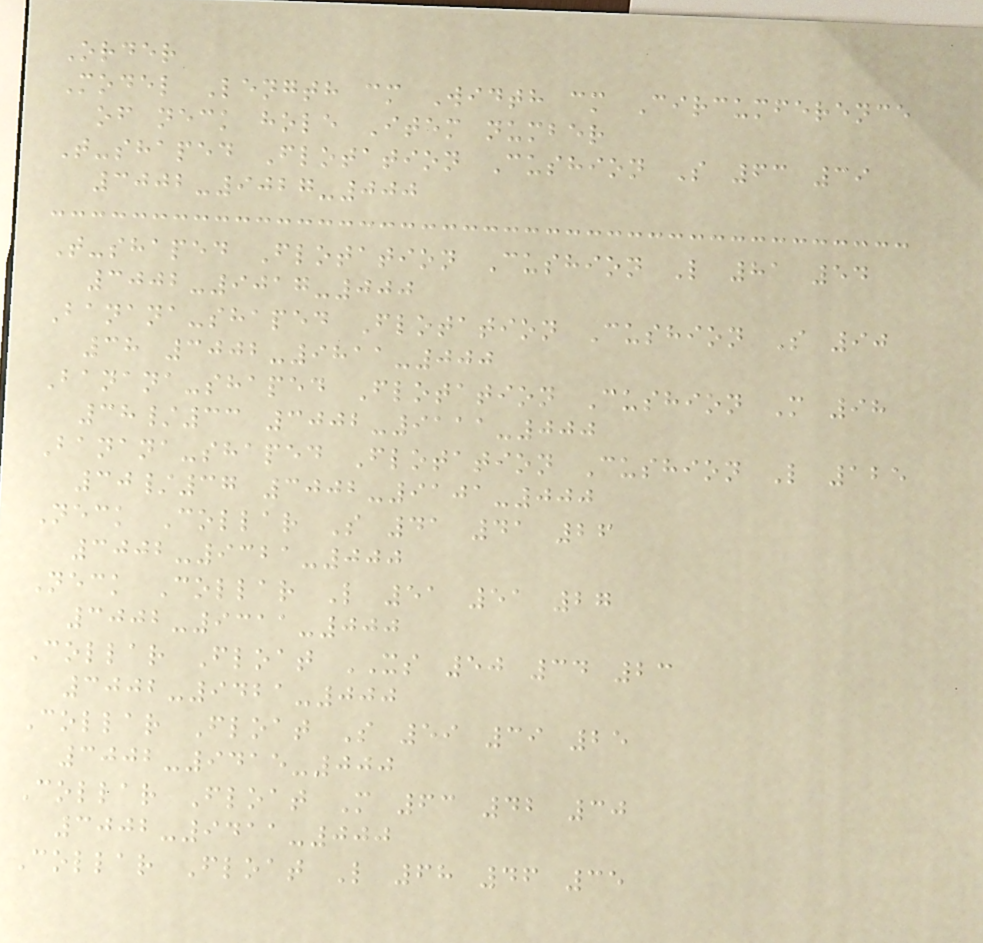Order
Model Length cm Width cm Circumference
of neck hole Item number
T-shaped Flotation Cushion S 63 39
3002-9027-000
T-shaped Flotation Cushion L 81 54
3002-9017-000
Banana-shaped Flotation Cushion S 90
38 3002-9811-000
Banana-shaped Flotation Cushion M 98
38/33 3002-9111-000
Banana-shaped Flotation Cushion L 125
30/37 3002-9101-000
Neck Collar S 41 41 26
3002-9321-000
Neck Collar L 51 51 27
3002-9311-000
Collar Float XS 50 34 23
3002-9421-000
Collar Float S 59 39 25
3002-9415-000
Collar Float M 63 42 30
3002-9411-000
Collar Float L 68 46 35
